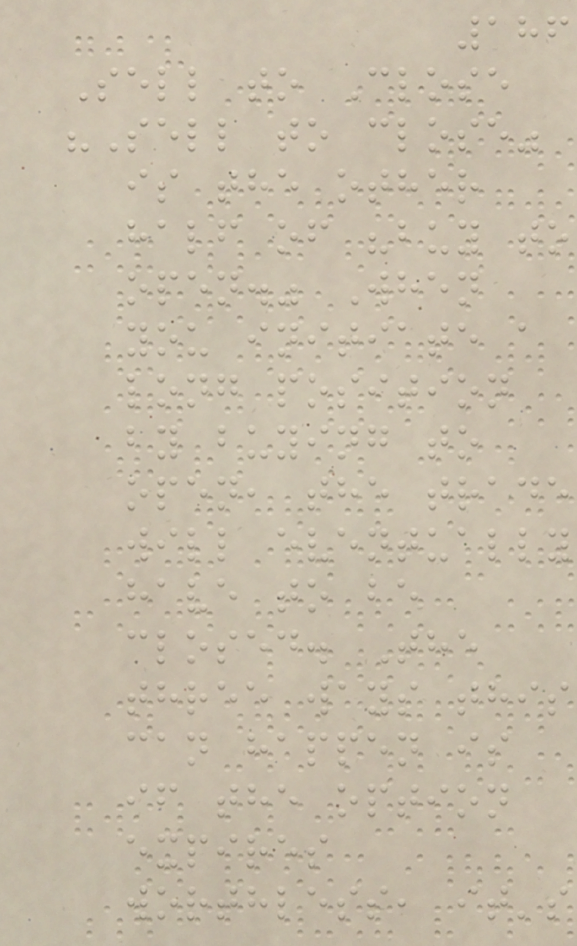186
Sell to Close
"Sell to close"
is the other
half of "buy to
open." When
you initiate a
long position
by buying to
open, the trade
will eventually
have to be
closed. The
three ways this
can happen is
if the option
expires
worthless, it's
